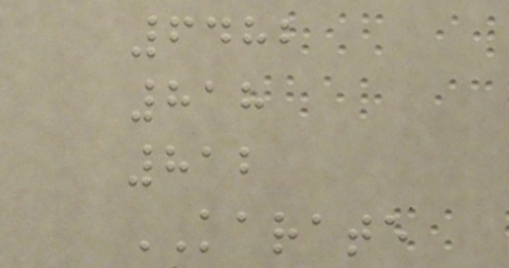6482
818
812
KARATE
